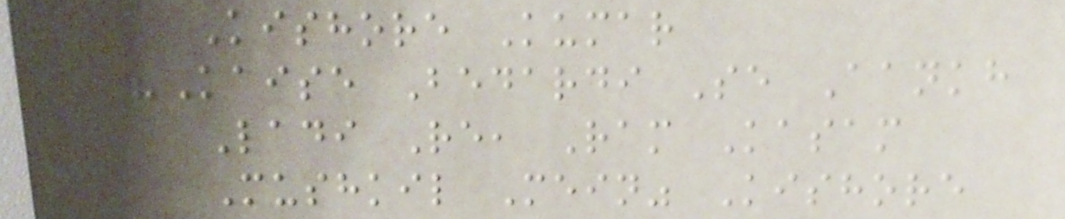Kishore Kumar
"Kaise Bedardi Se Aankh
Ladi Re, Ram Kasam
Mushkil Mein" Kishore
